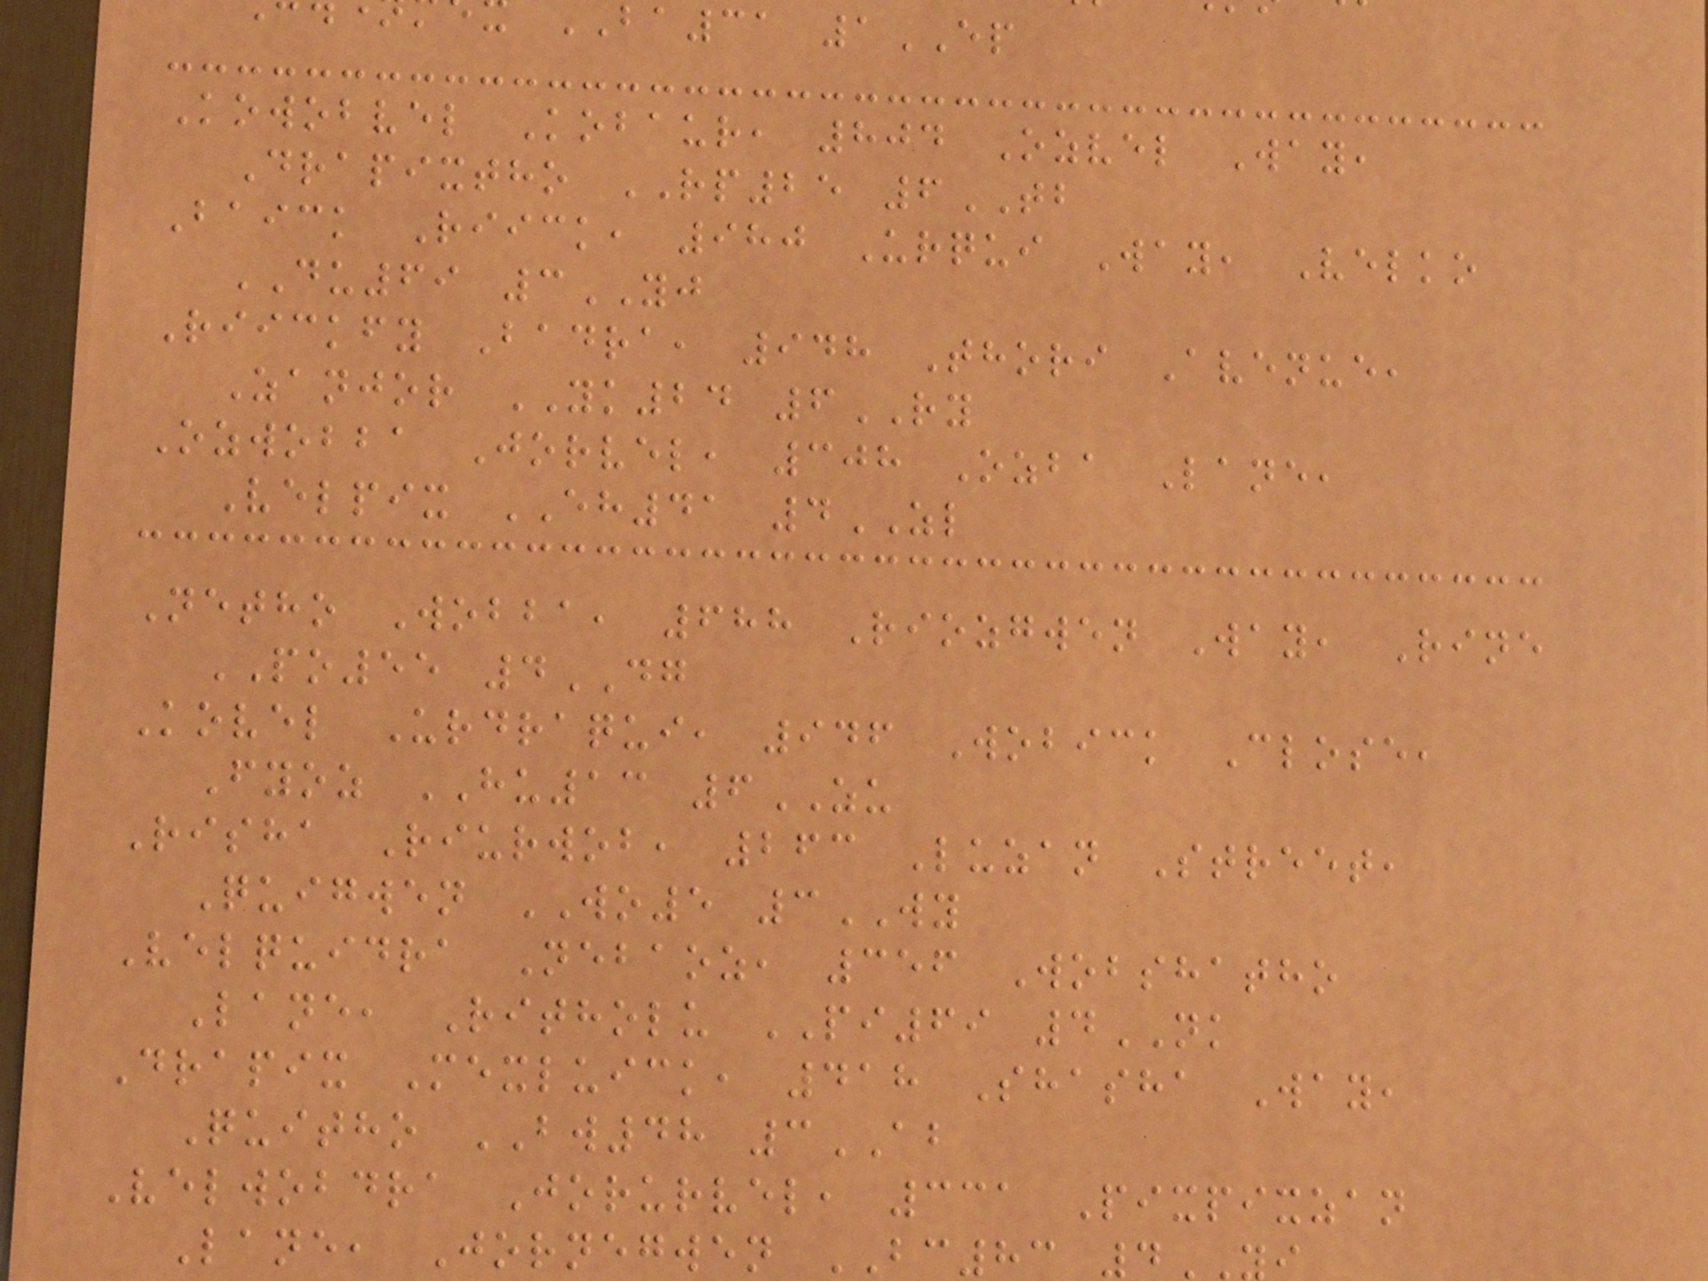ba31 1EP
Kowobvel Kobaur, 804 Ozvel Way,
Drapixtho RP25 6TB
Baick Riick, 980 Urqui Way, Velko
DU69 3YJ
Riickfy Badra, 948 Thori Avenue,
Zanjor YK24 6RY
Ozwobba Jorvel, 308 Ozba Lane,
Velpix EH41 4ZL
Netho Wobba, 688 Riozgwen Way, Rine
PO55 4DG
Kovel Urdraqui, 946 Wobick Close,
Fyoz HU13 6ZU
Risha Riurwob, 263 Luzan Street,
Quigwen WO5 3WY
Velquidra Nebaoz, 356 Wobshatho
Lane, Ritholu PI69 4NK
Drapix Mexluick, 418 Shasha Way,
Quitho BW48 3AB
Velwobdra Jorurvel, 331 Pixpixzan
Lane, Jornegwen BC83 4
